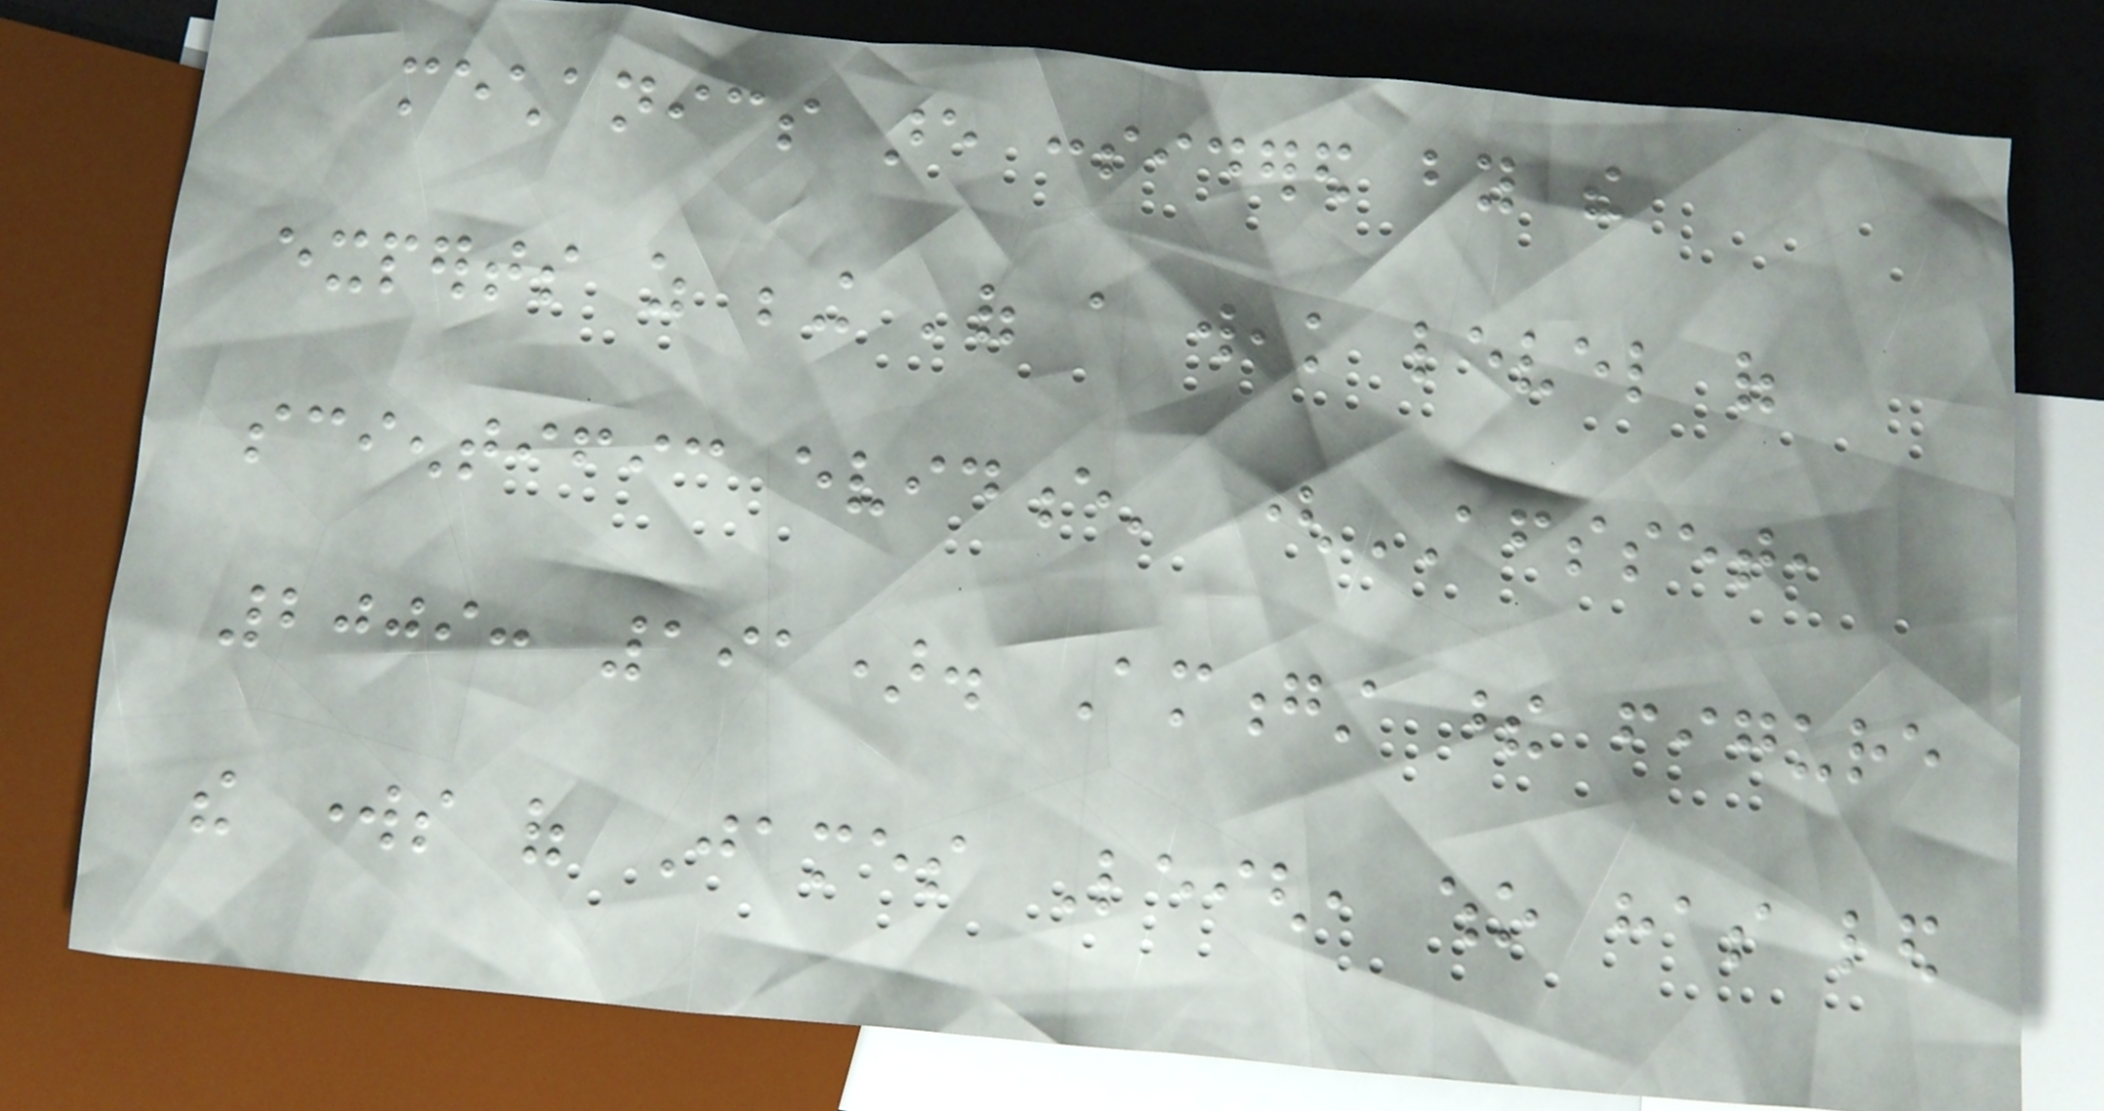mechanics are considered by the
experts as being 'of a weak level of
scientific evidence' (AFSSET,
2009: 191). Amongst these figure
the works of James Leigh, who has led
